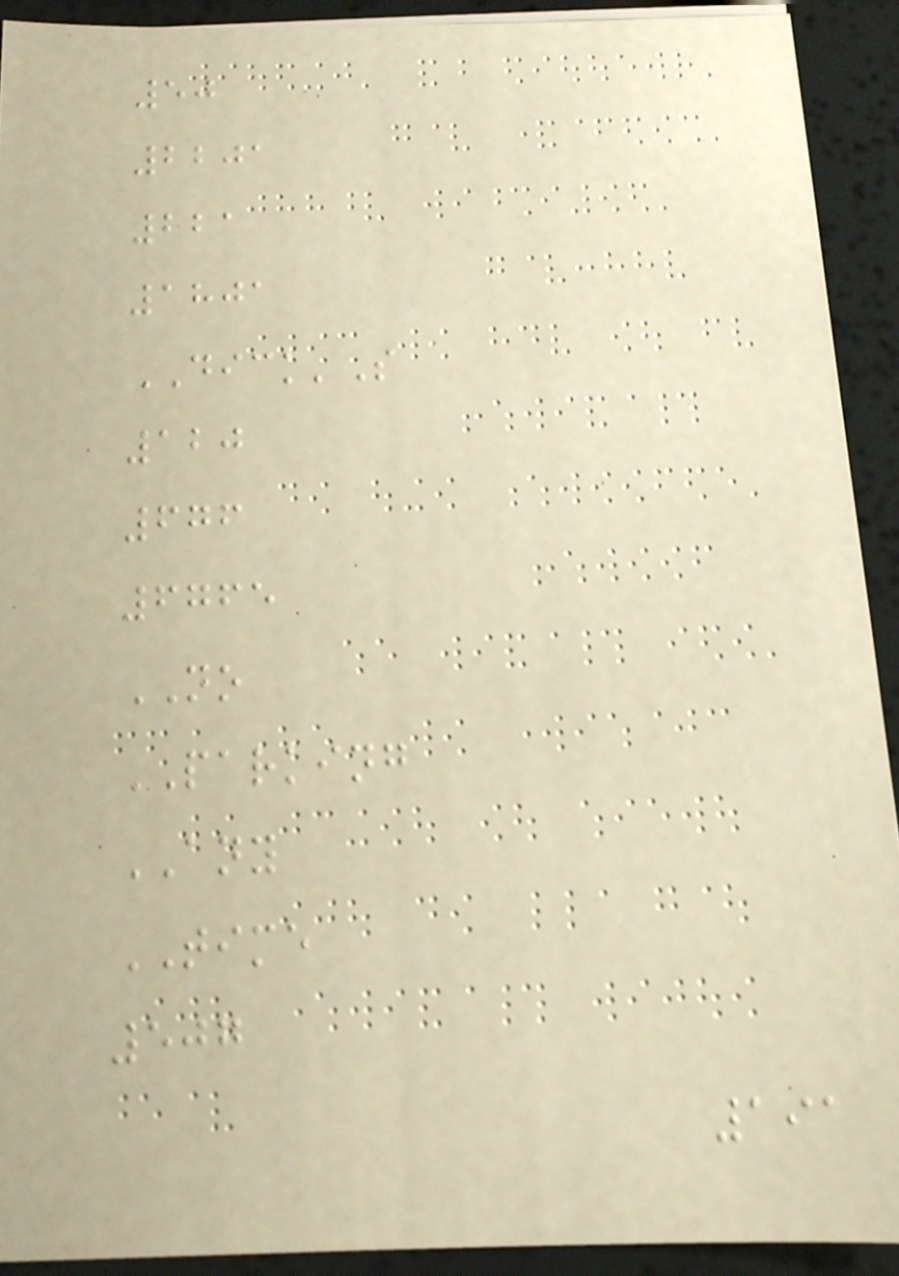50
2201
221
1801
DICK'S
120
676
6765
NO
PARKING
ANY
TIME
507
191
